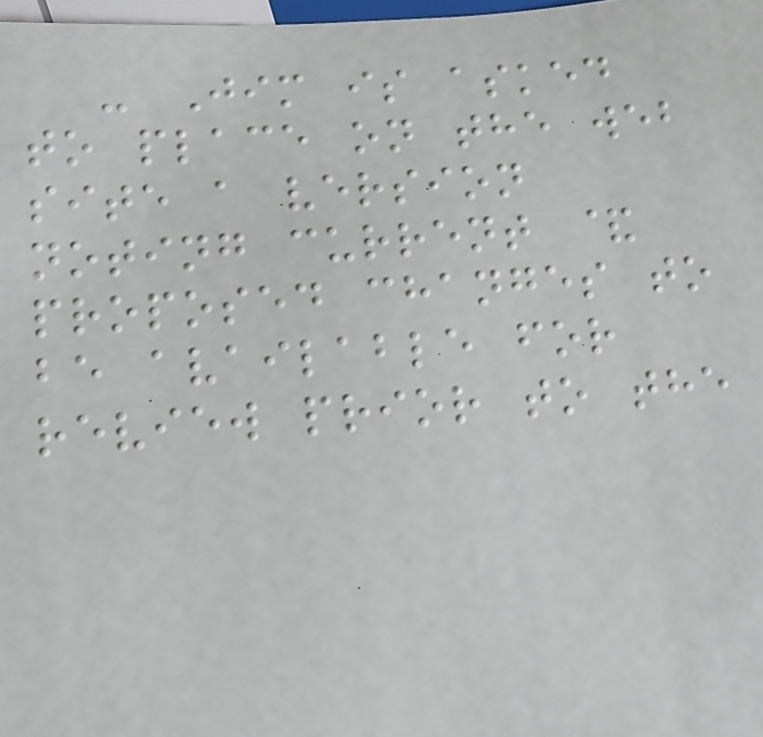- Jim is asked
to place on the web
site a version
noting current &
proposed changes to
be available for
review prior to the
